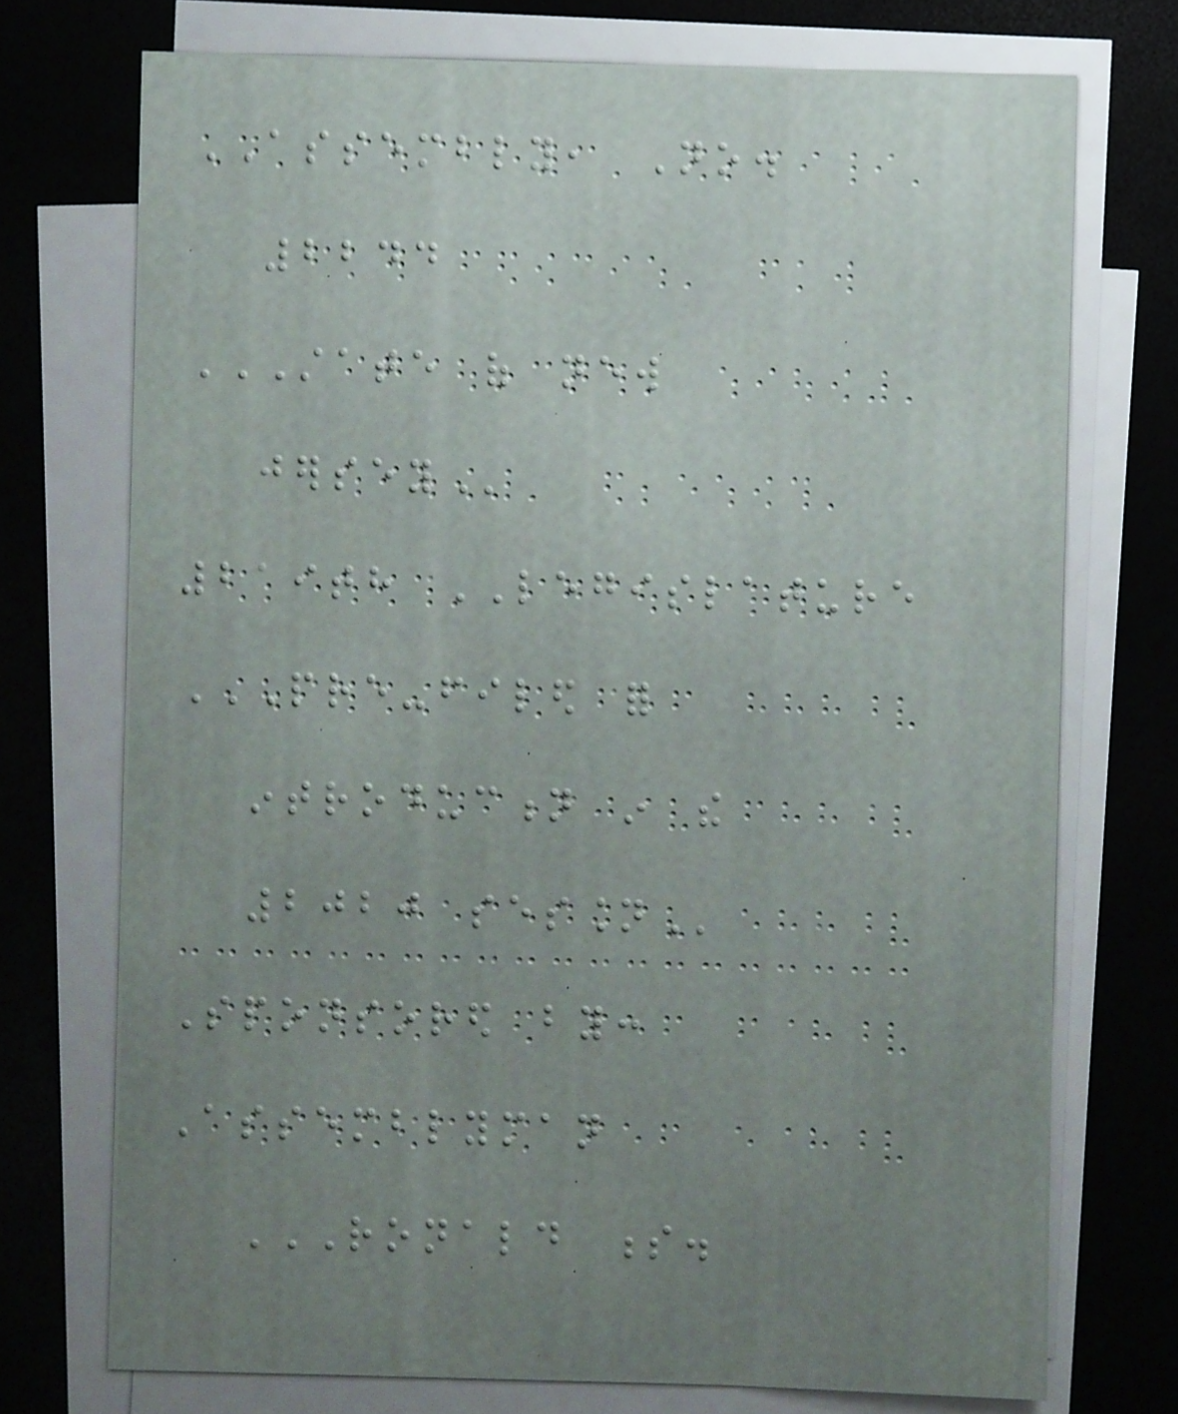ASSEMBLY, No.
2244
STATE OF NEW
JERSEY
219th LEGISLATURE
PRE-FILED FOR
INTRODUCTION IN THE
2020 SESSION
Sponsored by:
Assemblyman
RONALD S.
